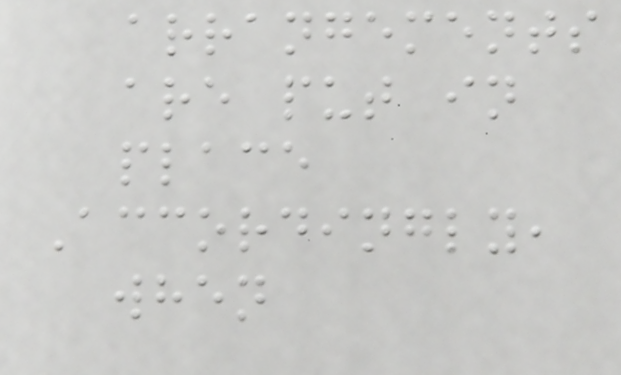arrangements
are put in
place
Accordingly,
when
